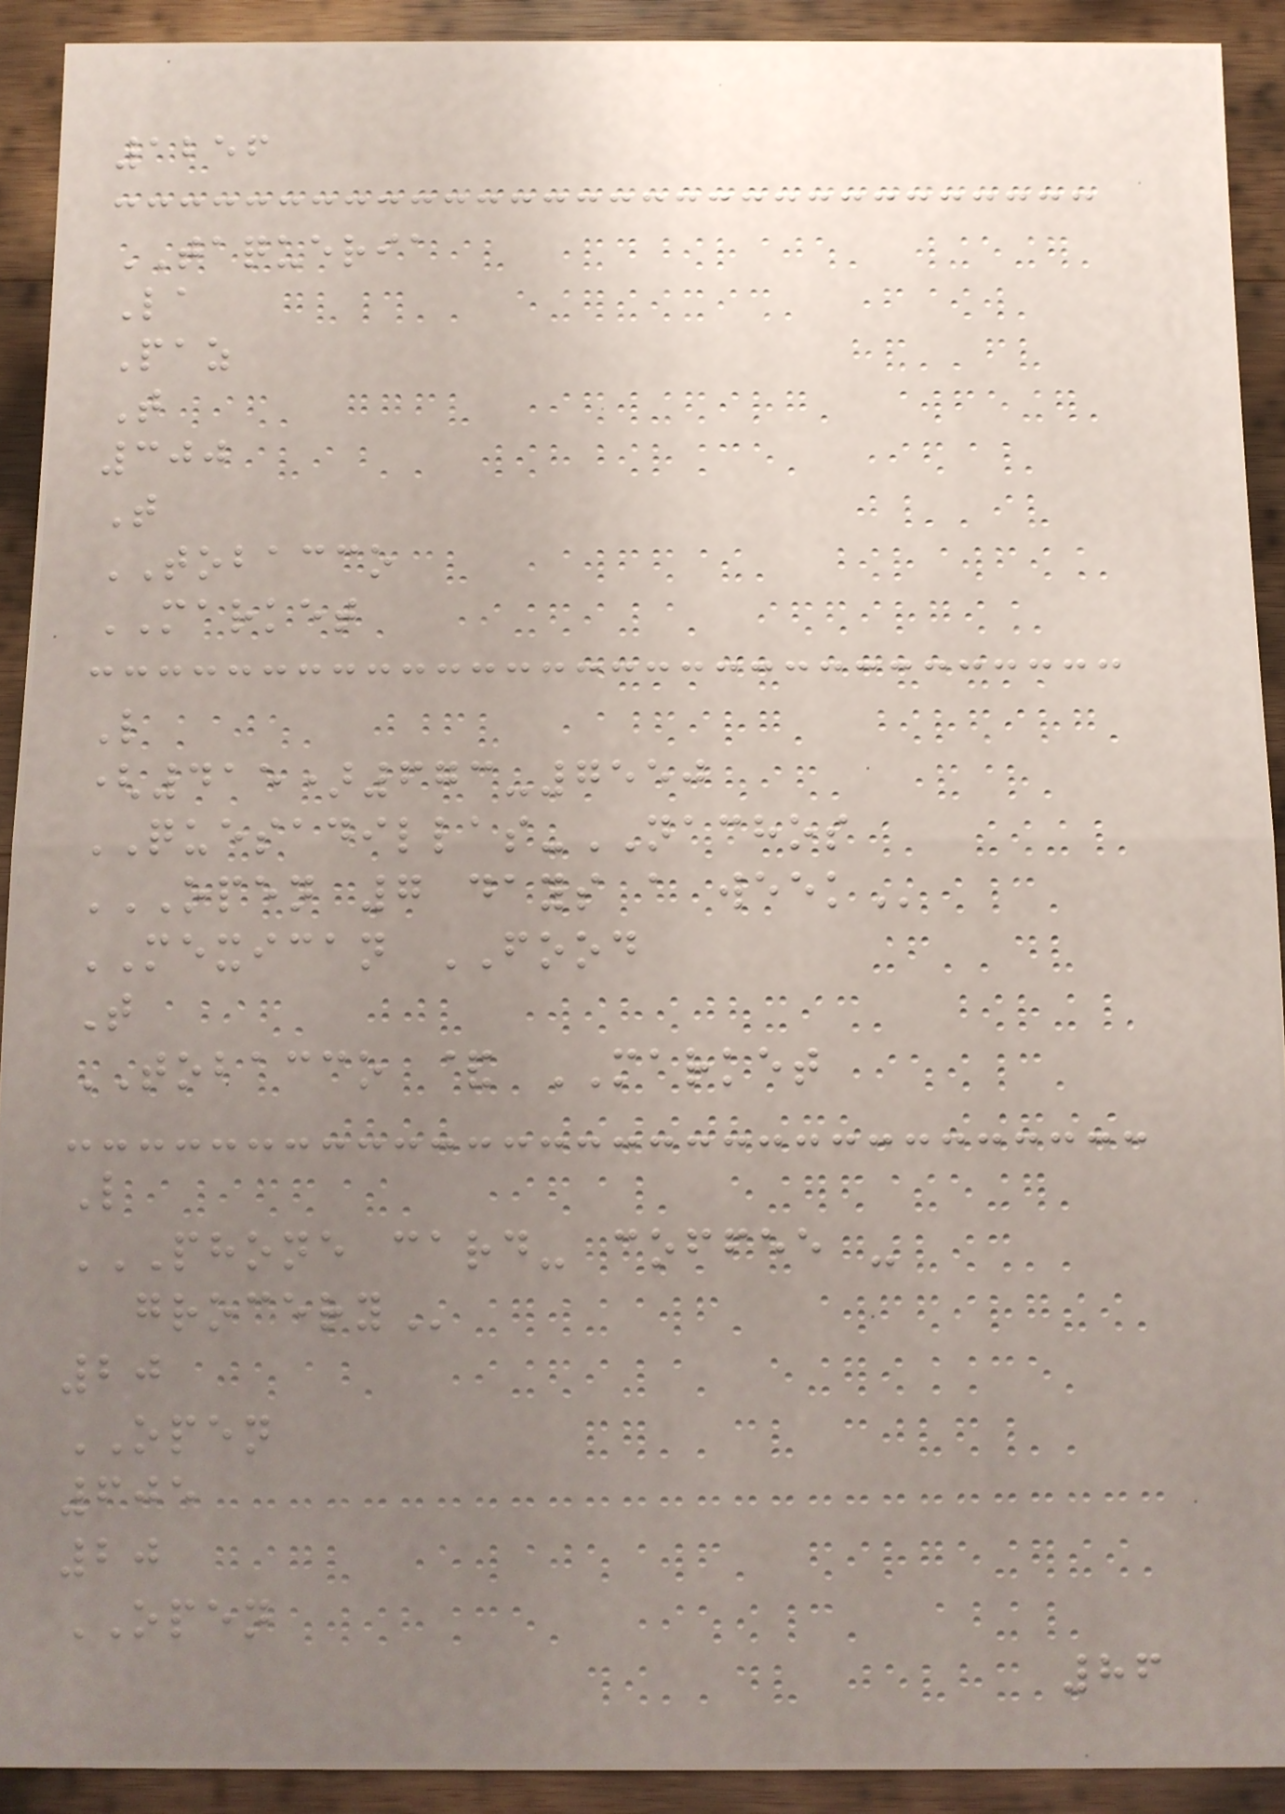1256
TAQUERIA
La
Paz
T
300
T
TOBACCO
MARKET
L
(415)673-7550
QUESADILLAS-NACHOS
OPEN 7 DAYS A WEEK
MEXICAN FOOD
T
TOBACCO & MARKET
L
PHONE CARD- COFFEE -
GROCERY
20
OPEN
605
20
OPEN
86
